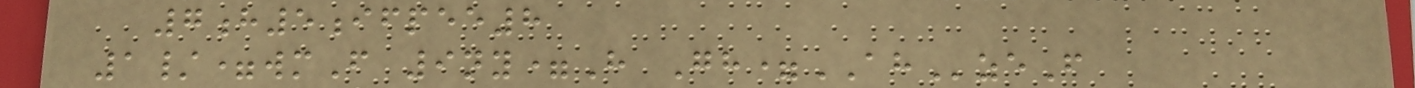7h5ifpee8
1/=wmF 9ny=H Gh=AHzeF
